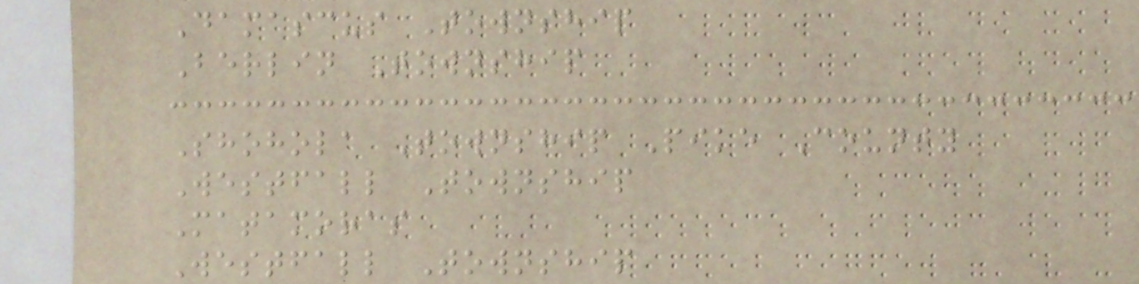Damascus Township
Berlin Township
Shohola Township Pike County
Westfall Township
Matamoras
Westfall Township
